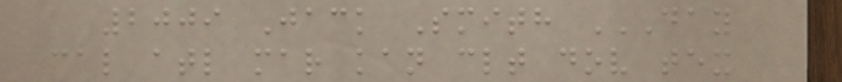2009 Jack Smith DAY
CAL ATL MAR KAN CLT DOV TEX
